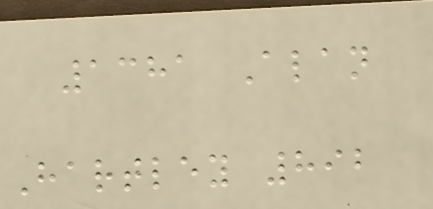1381 Alan
Hartley 892
